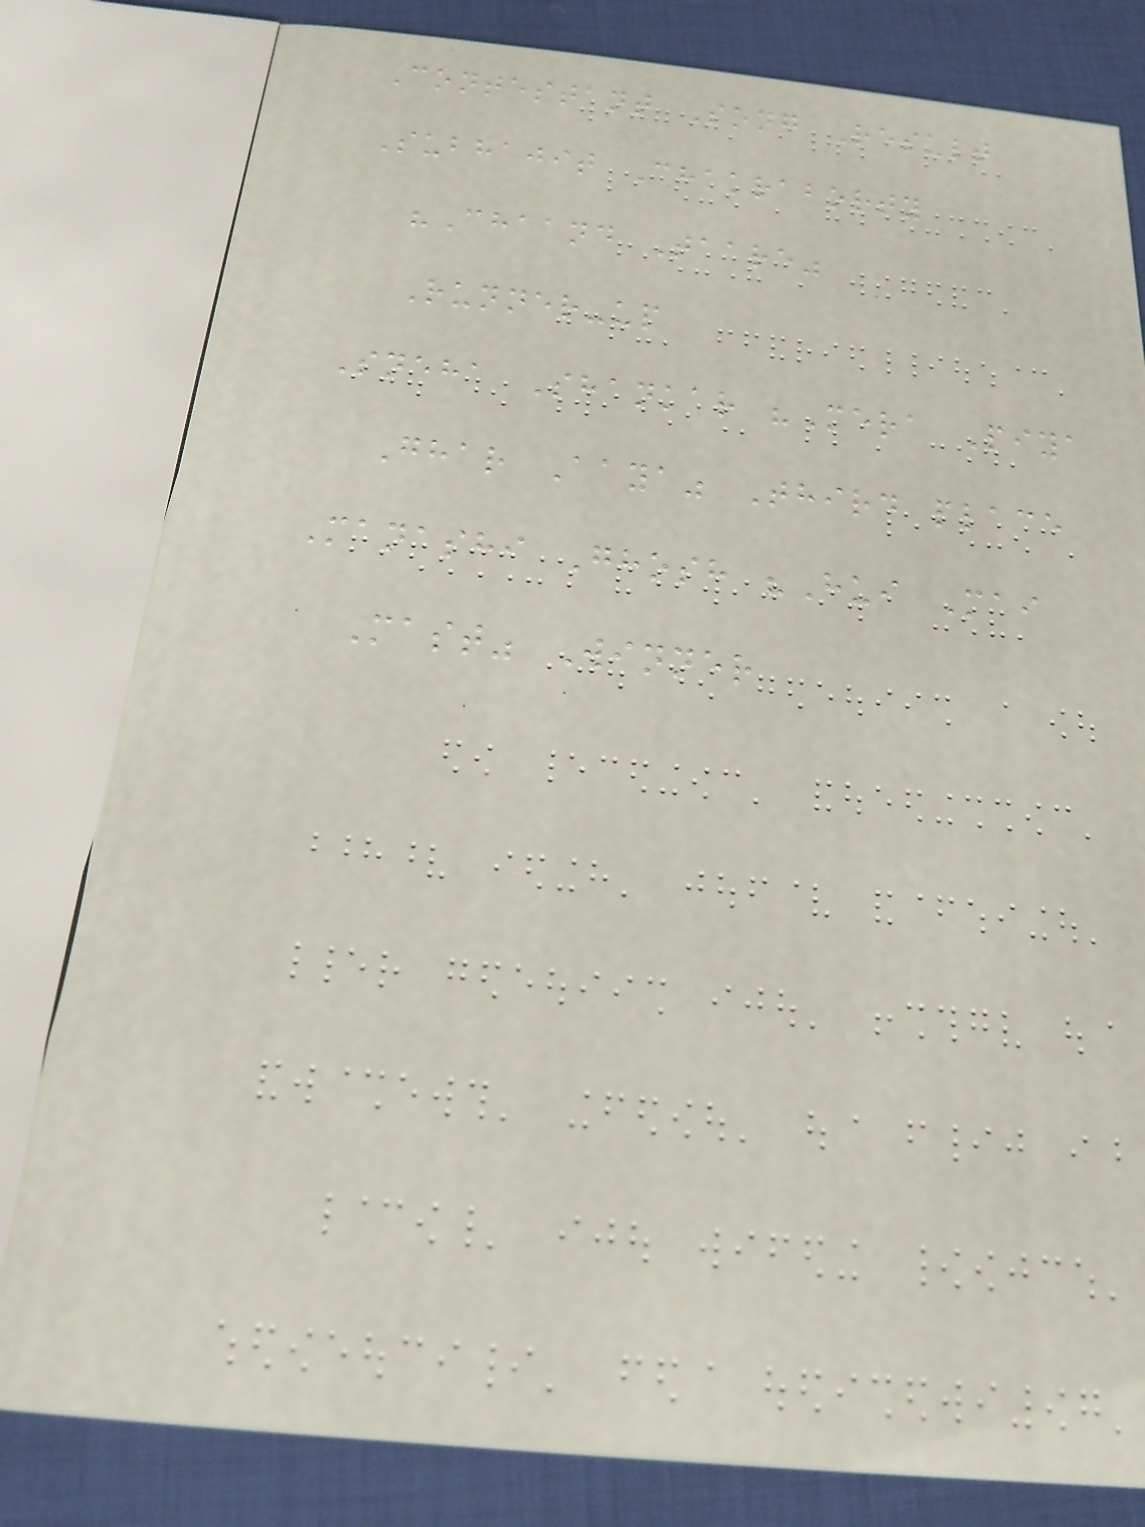Contestant Song Result
Subhajit Chakraborty
"Chaand Taare"
Runner-up
Sneha Shankar "Mera Piya
Ghar Aaya" Third place
Manashi Ghosh "Hui Mai
Mast" Winner
